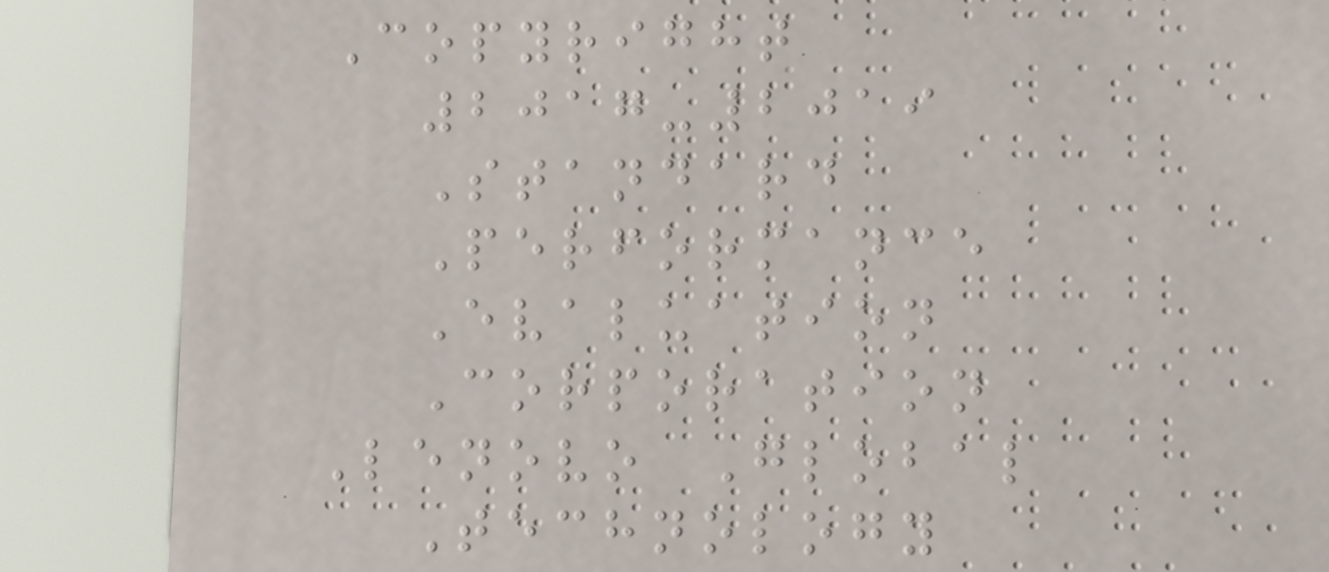Copyright
2017-2019
Standard
Performance
Evaluation
Corporation
Lenovo Global
Technology
